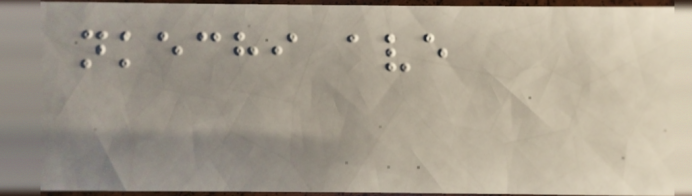nkechi ave
